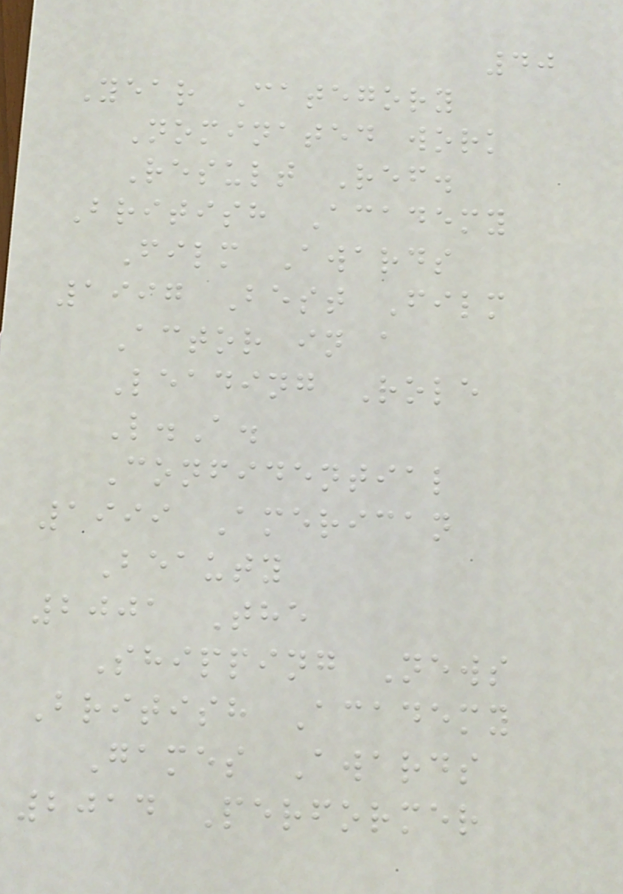40
Year Category
Nominated work
Result Ref.
British Academy
Film Awards
1997 Best Film
Actor in a
Leading Role
L.A.
Confidential
1999 American
Beauty
2001 The
Shipping News
British Academy
Games Awards
2014 Performer
